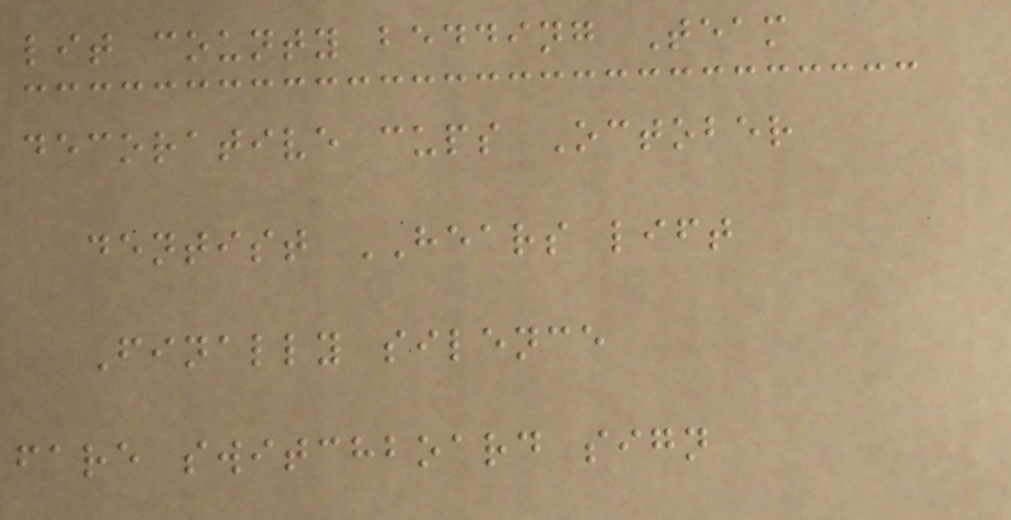lit county bedding Team
decorative cups October
dentist HEARS lift
Finally silence
fare switchboard sign
